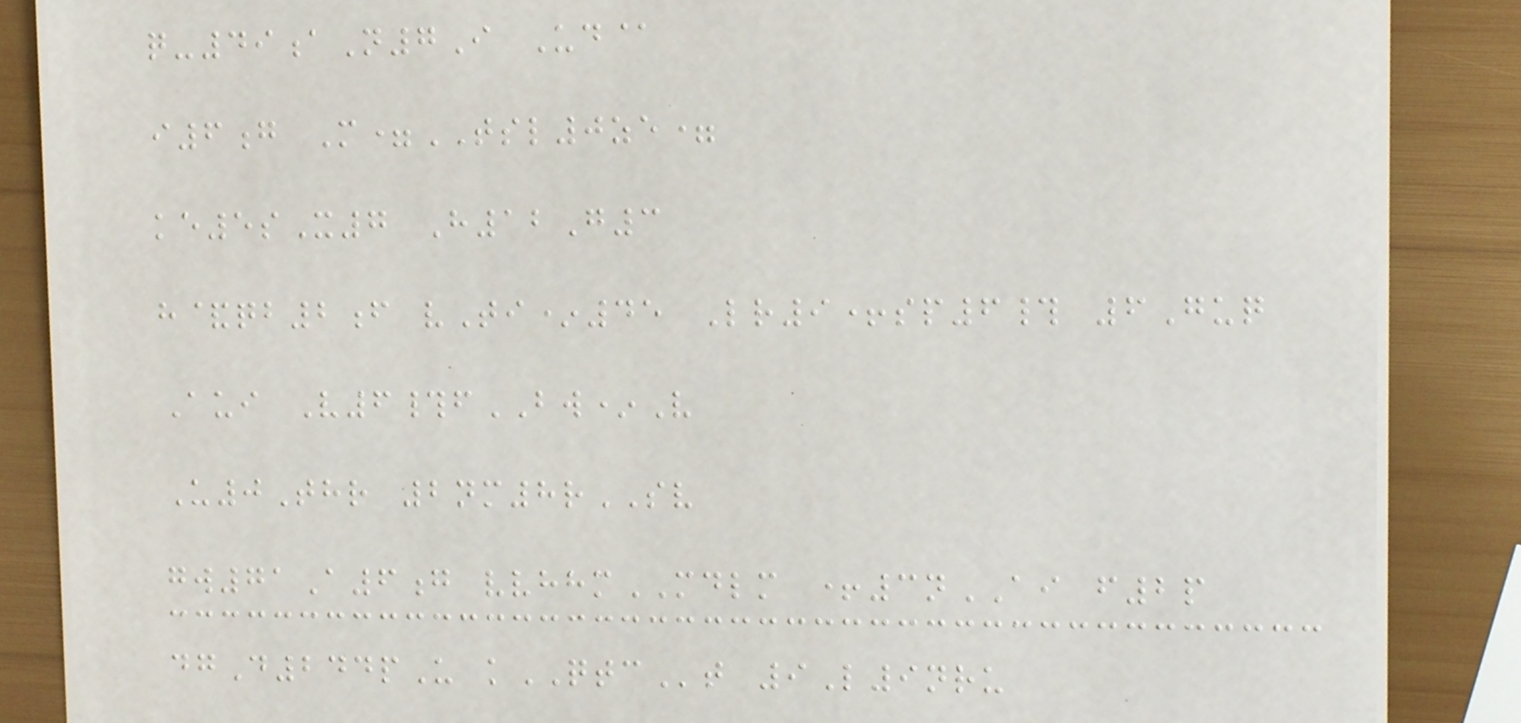q-49aN7I Ud@
i6g M=TSL0ze=
ke5sX7 H12G3
h&qb2f vTi*45 Lr9+sp6# 6Guq
Aui V6#fBW*V
U0Thr 2nm8rSV
gw71A6g vvhhmMDLM +3nAI f2p
dgD244pU kQTCt 9L9nru
